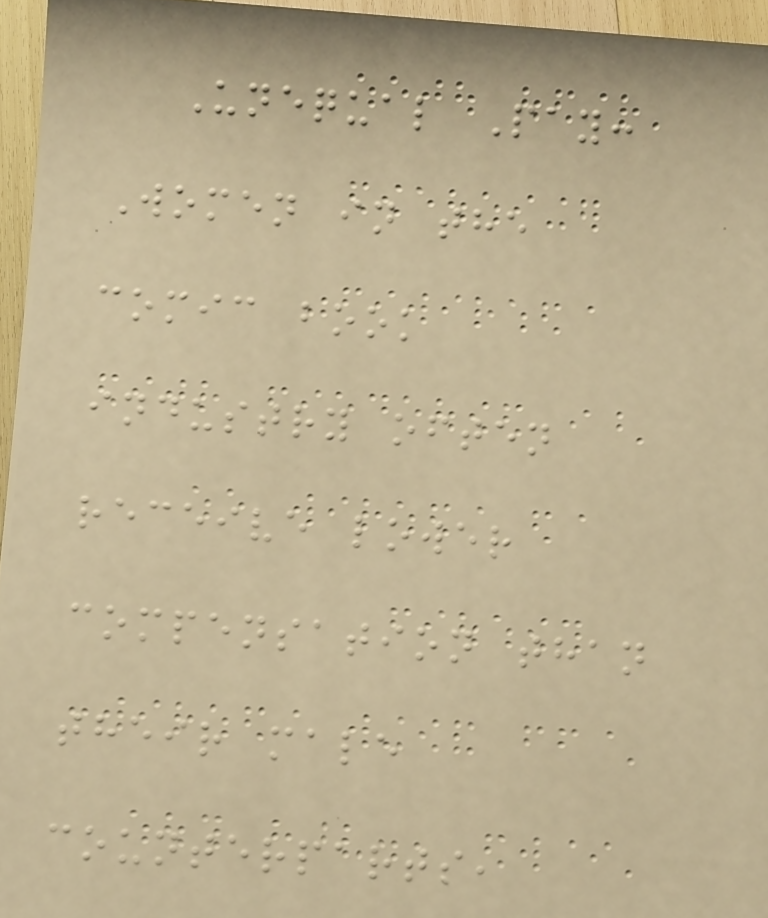Unequal Pay:
Women in the
comic book
industry often
receive lower
compensation than
their male
counterparts,
